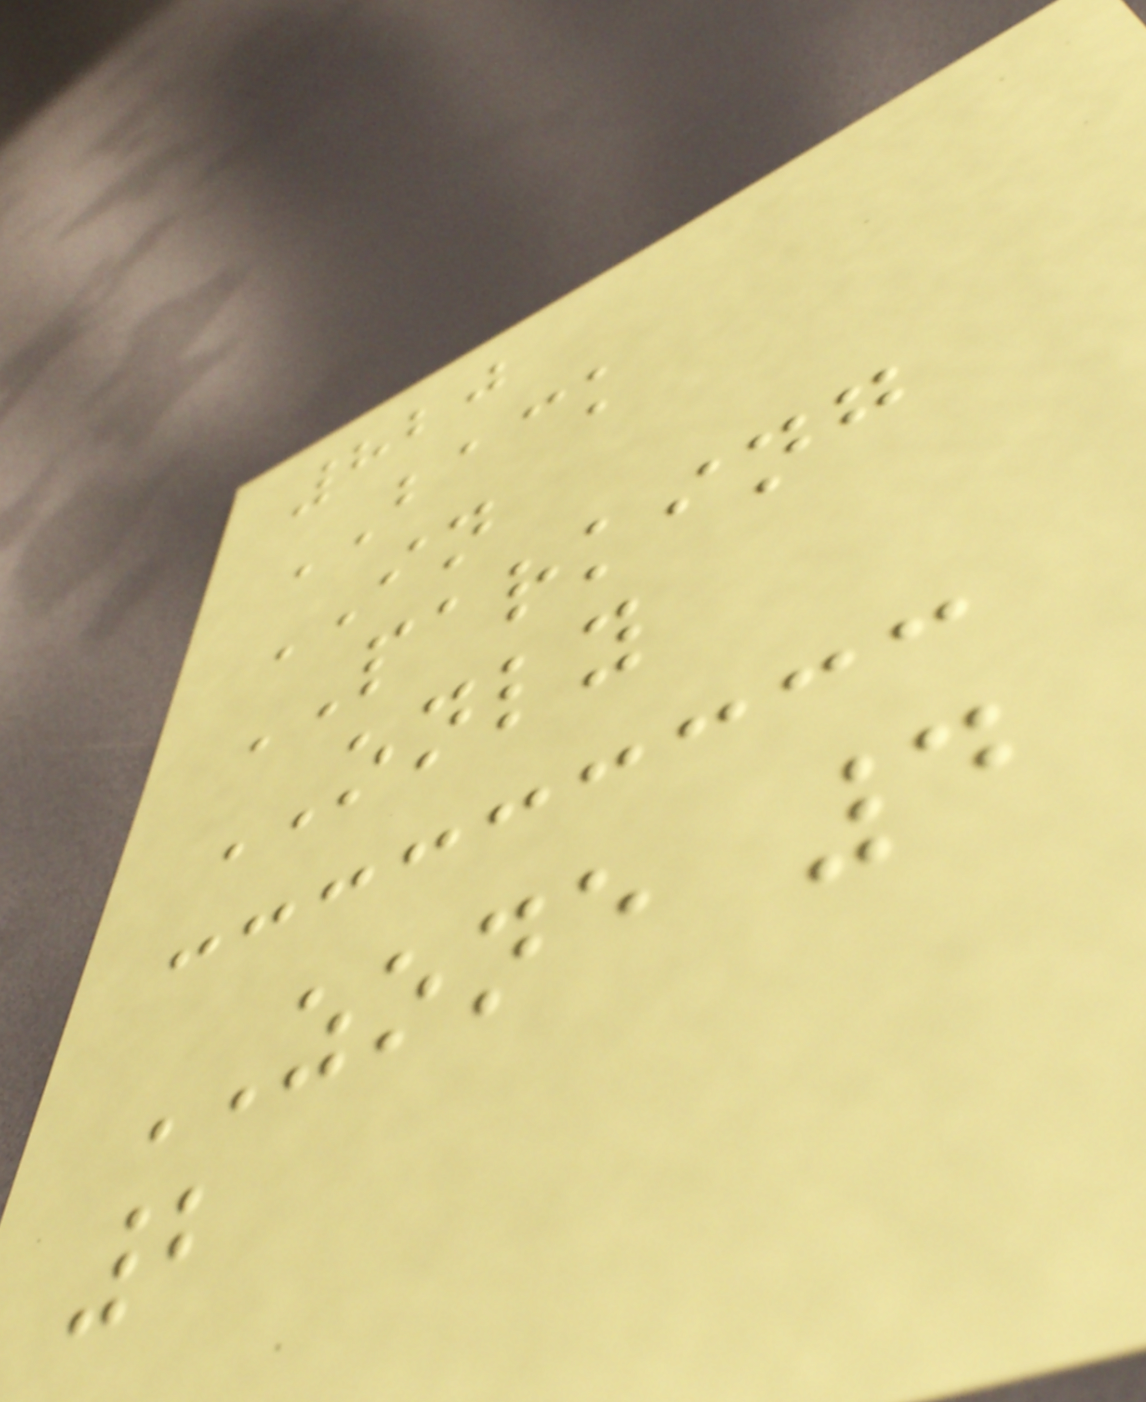820
BACK
IN
PARKING
ONLY
ZONE 4
2
